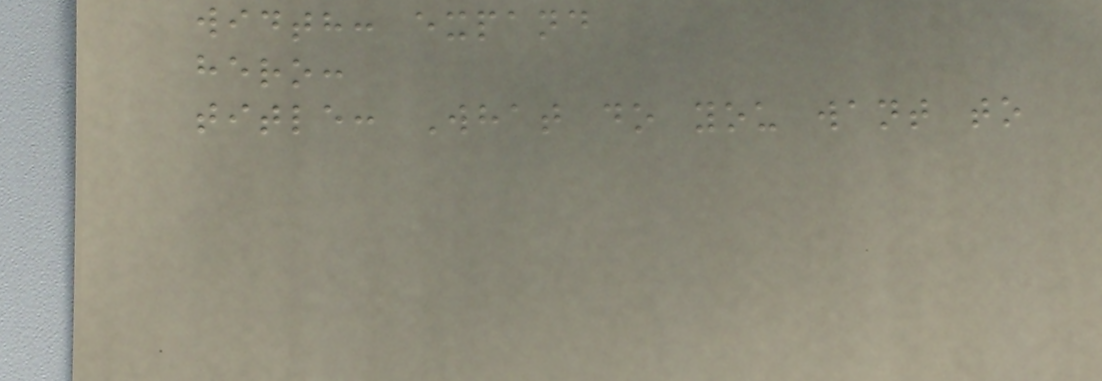width: expand
hero:
title: What do you want to
